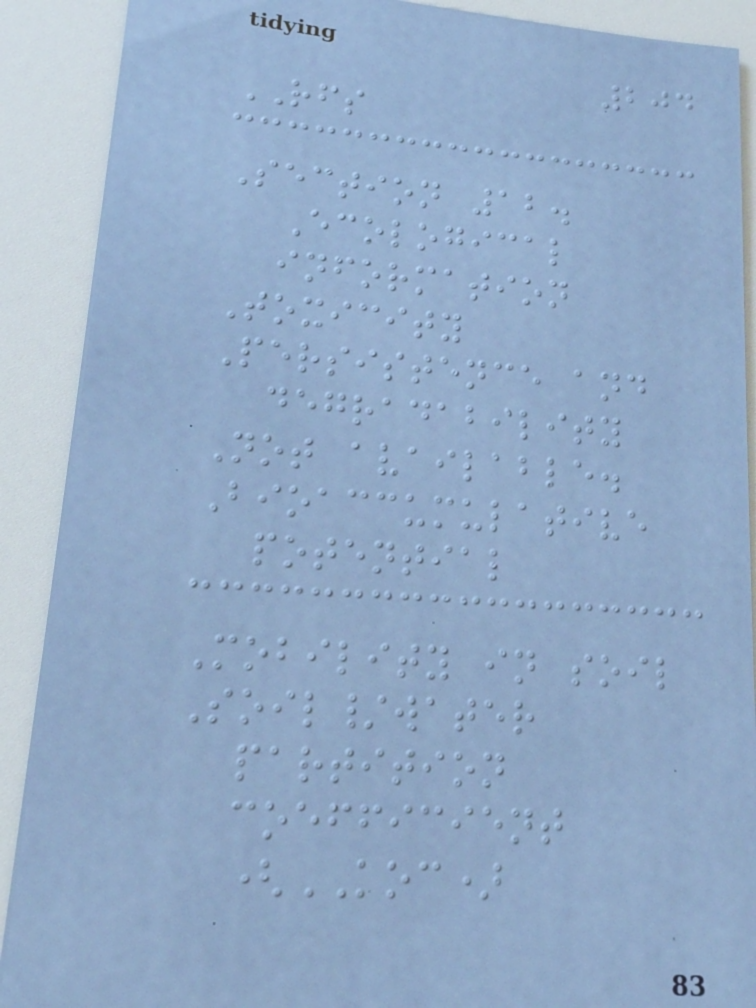204
RFS
Section 12.
Ecological
information
Toxicity
Persistence and
degradability
Not available.
Bioaccumulative
potential
Mobility in soil
Soil/water
partition
coefficient
(KOC)
